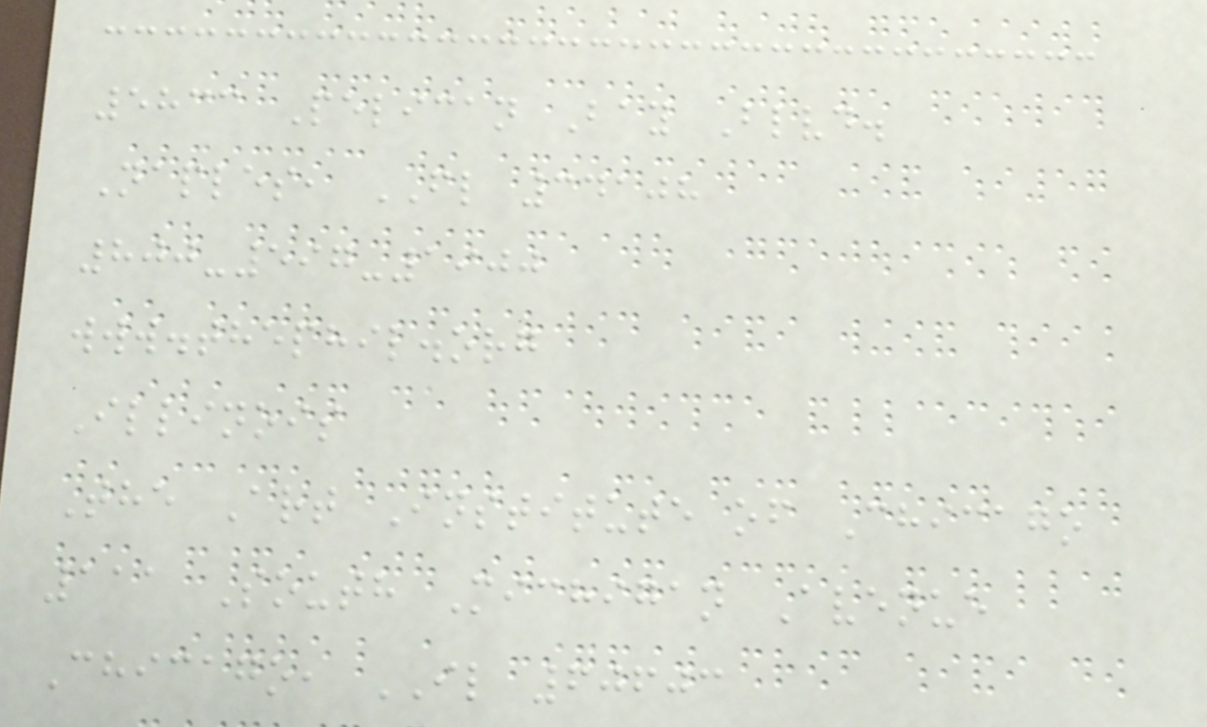5833 Pelican Bay Blvd.
Naples, FL 34108
800-597-1900
www.thephil.org
Illinois
The Art Institute of Chicago
111 South Michigan Avenue
Chicago, IL 60603
